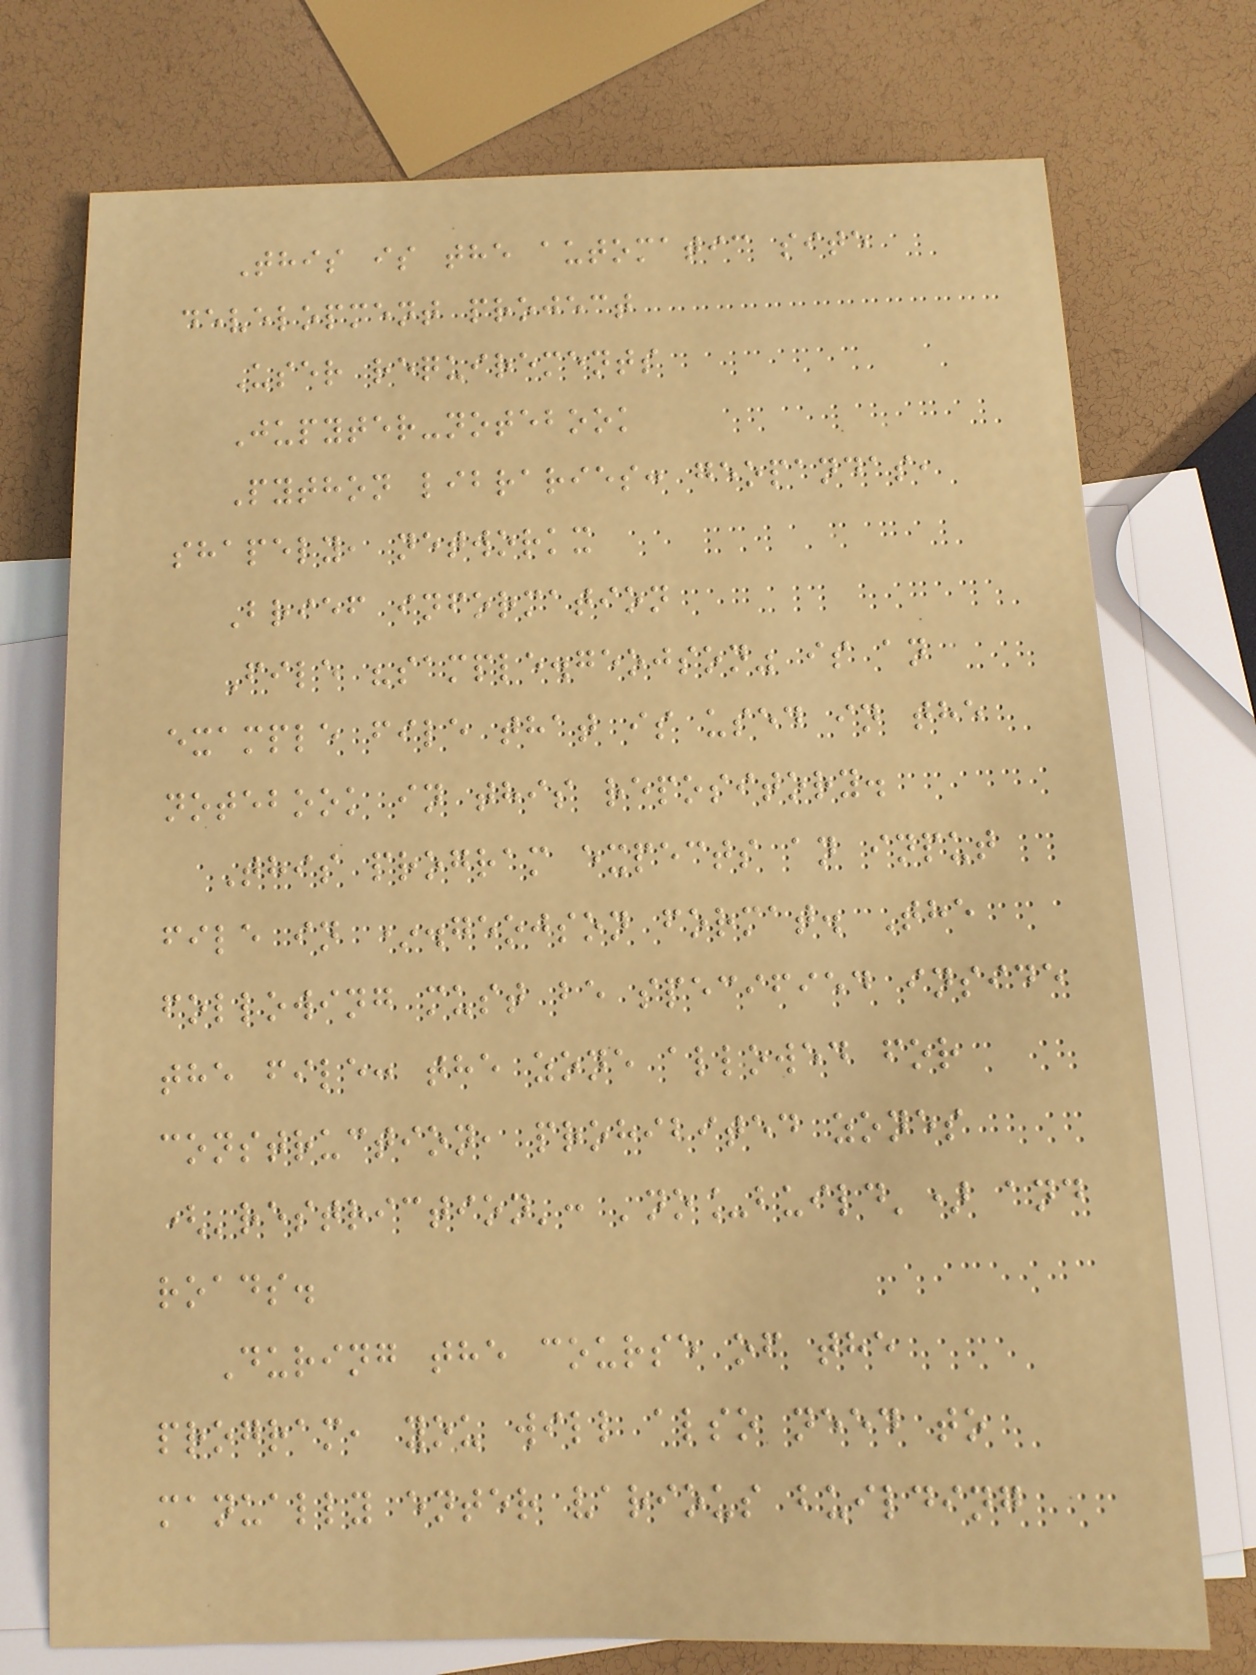This is the automatic site
development project
User requirements
Jupyter-notebook
Python libraries: geopandas,
shapely, networkx
Brief information
File "sample.geojson" is an
example file that is used in the
notebook in this repository.
This program expects an input
file in *.geojson format. The
following must be specified inside
the file: the zone allowed for
construction, prohibited zones
('restriction': 'no_build') and
roads.
During the course of the
program, you will also need to
manually enter various building
